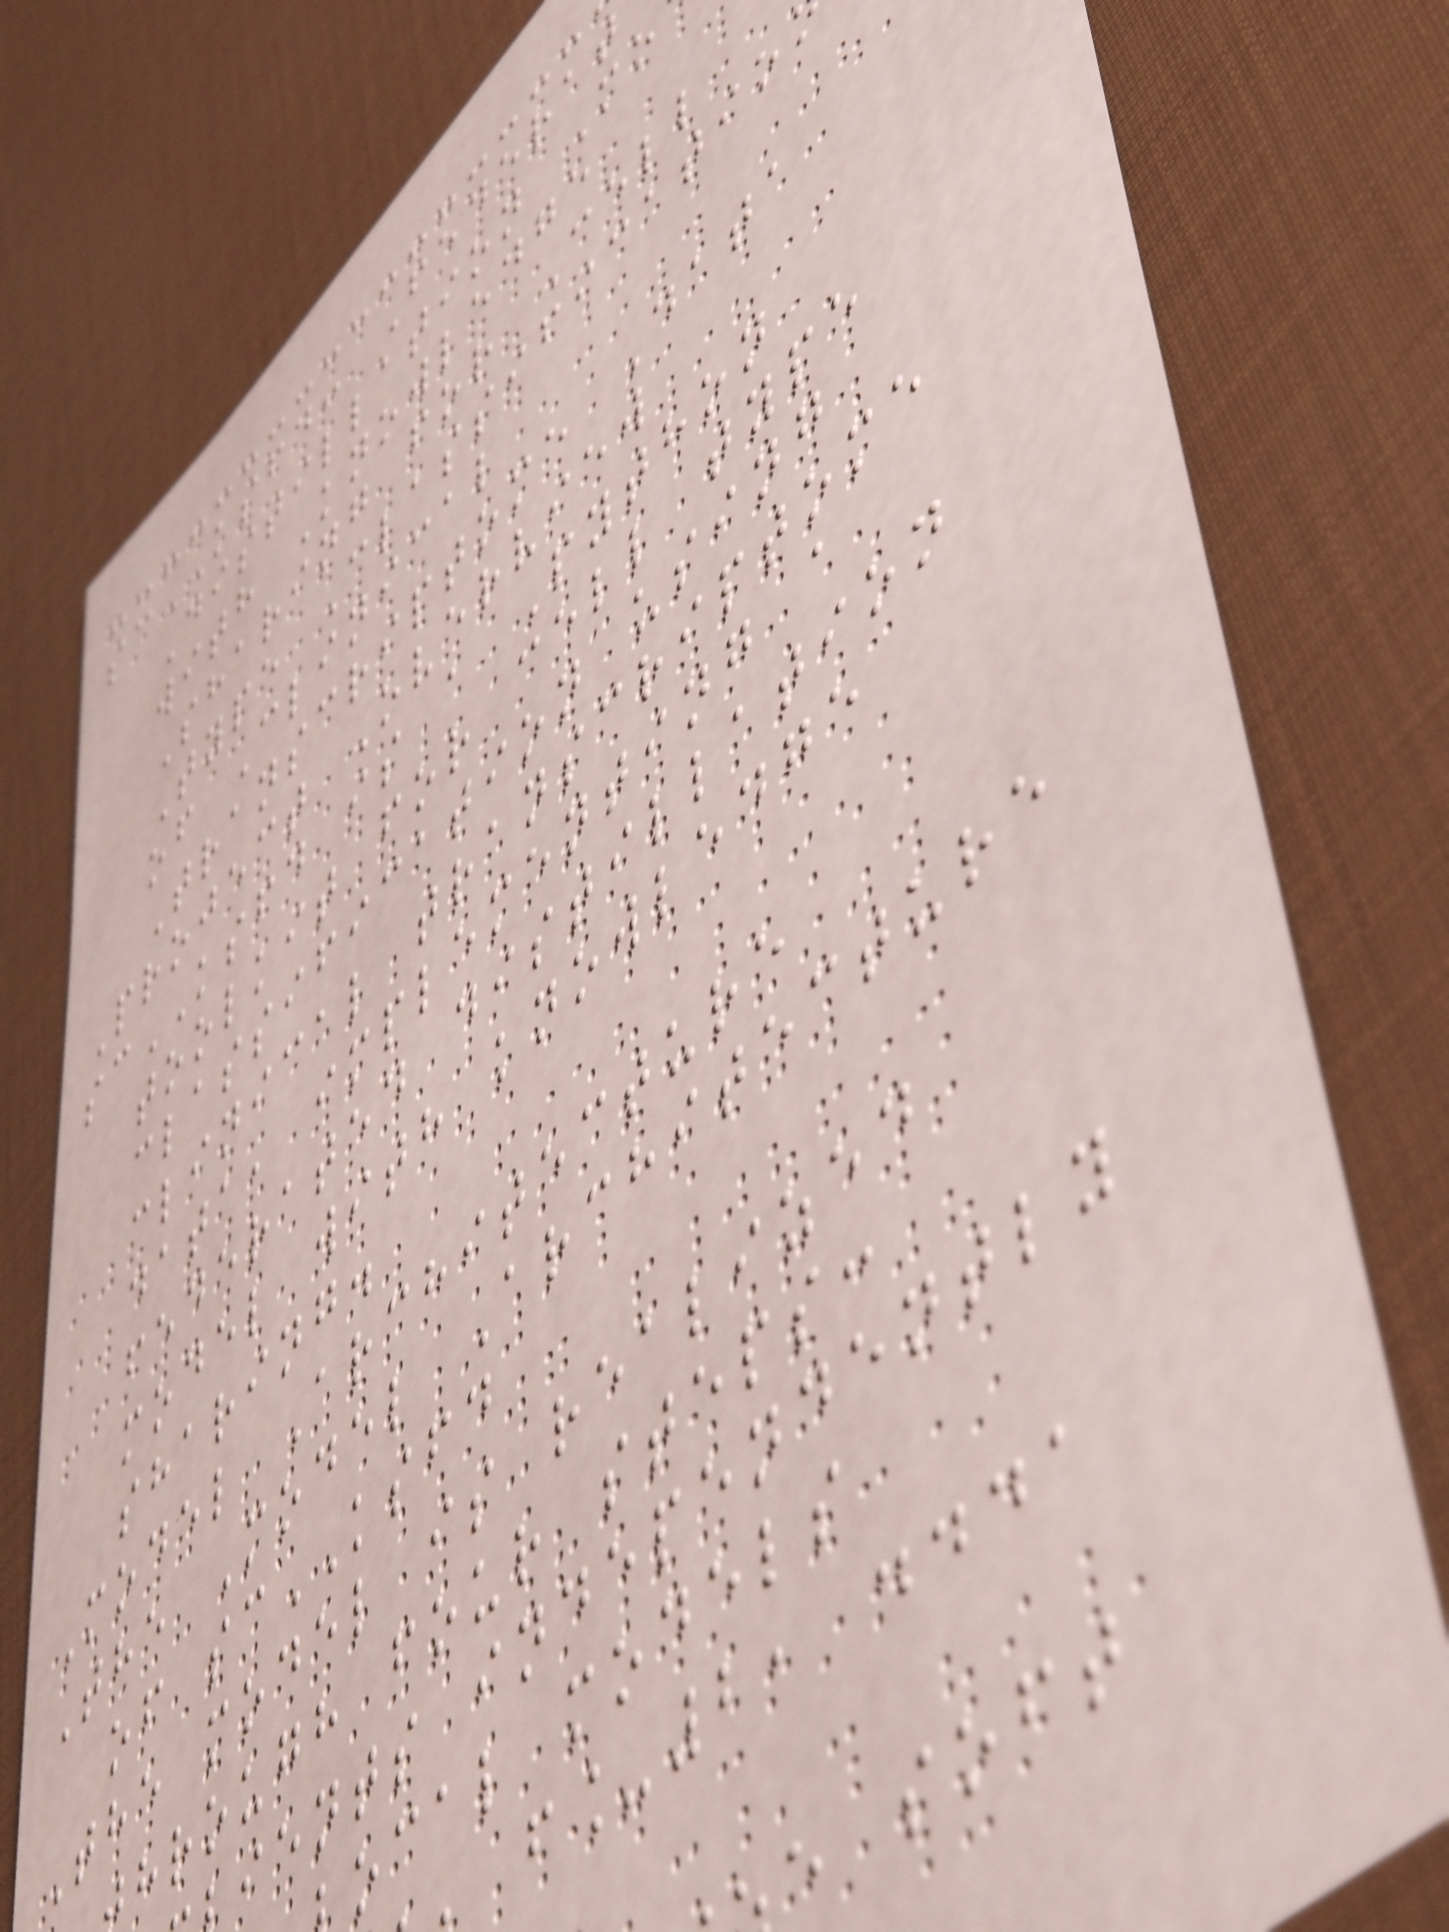scKSFD: Federat
Distillation Mo
with Knowledge
Sharing for Cell
Type Classificatio
of Clinical
Transcriptome Data
Project Overview
scKSFD is a Python
toolkit for cell type
classification using
clinical transcriptome
data, implementing a
federated distillation
model with knowledge
sharing.
Model Architecture
The Model Architecture
of scKSFD
The model is realized
hrough four steps:
ients independently
ocal models
f_2, ...,
e soft
